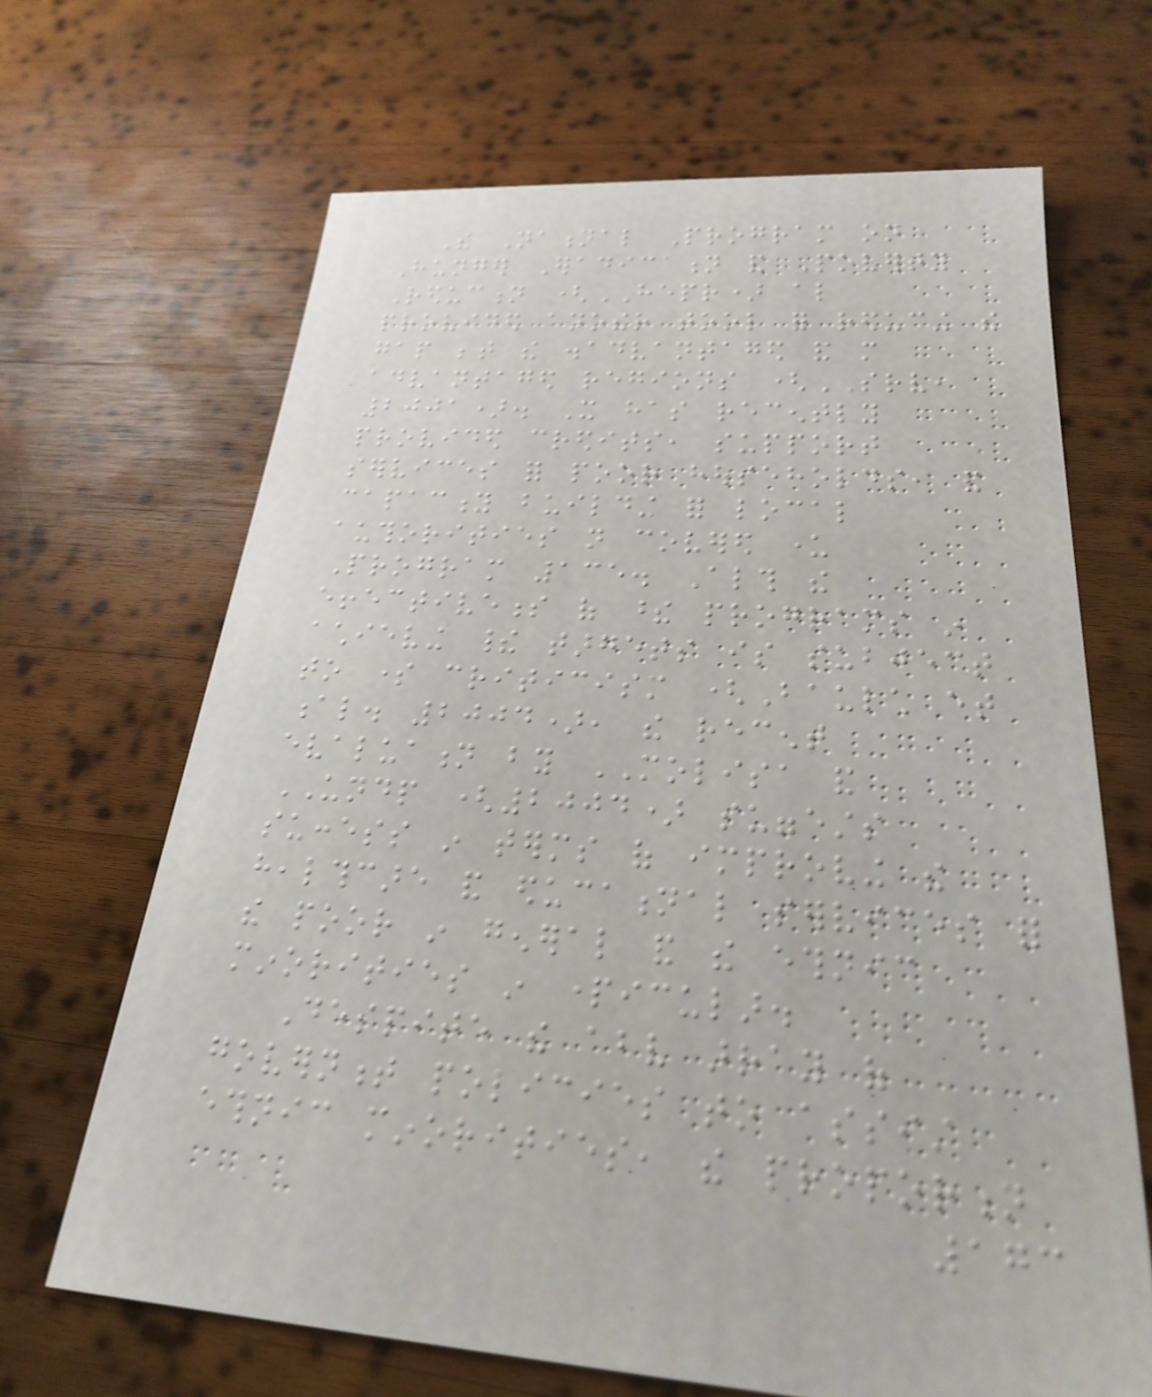The National Program on
Hunger Eradication and Poverty
Reduction (HEPR) also
provided another tool for reducing the
gap between the disadvantaged and more
advantaged regions (SRV,
2001). It has recently
provided credits, support
services for poor households, and
capacity building for local
authorities not covered under
Program 135. Although the
effectiveness of these programs in
achieving their targets is subject
to some criticism (Baulch et
al. 2004), the recent
evaluation by MOLISA and
UNDP (2004) suggests
success in terms of improving the
healthcare and educational services for
the poor in general and the ethnic
minorities in particular.
Despite the above array of
government policies to assist
ethnic minorities, the proportion
173
